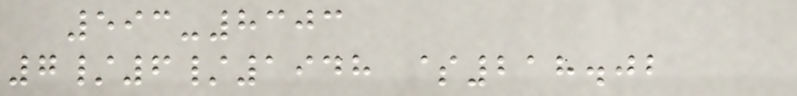593-8303
7/6/1948 $218.02
